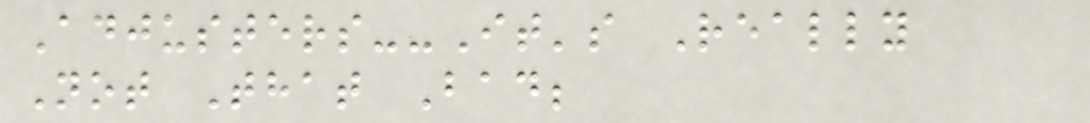Adjusters--It's Really
Not That Bad;
